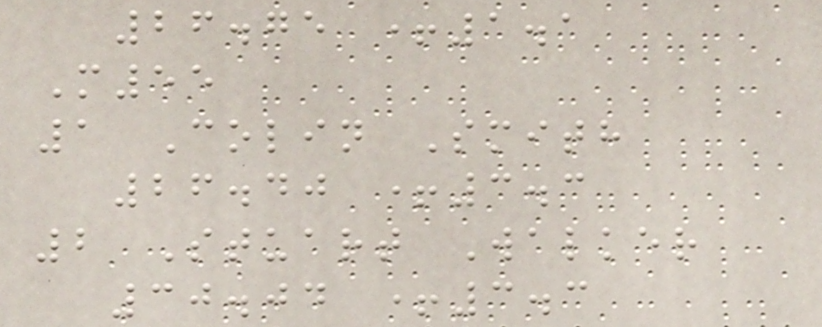26.75 +1.1
M55
1 Colin Smith
26.40 +3.3
2 Stuart Walker
30.04 +3.3
